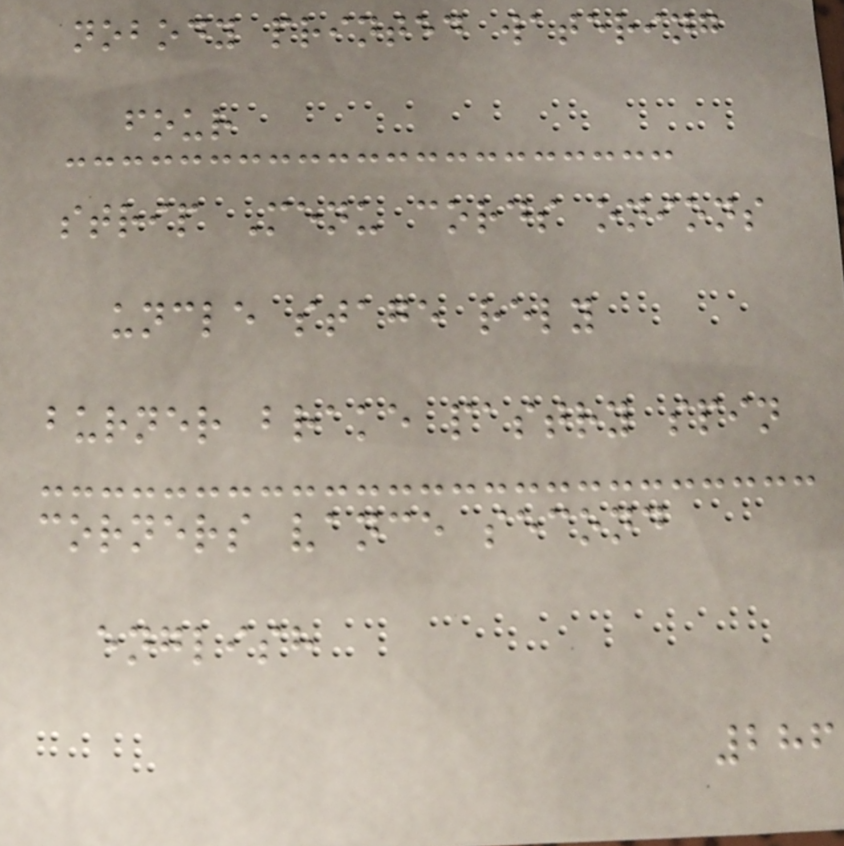nobody printed watering
four
strip Menu cords onions
uncle stage rely
burner brake pastry spin
corners vance second
english
286
